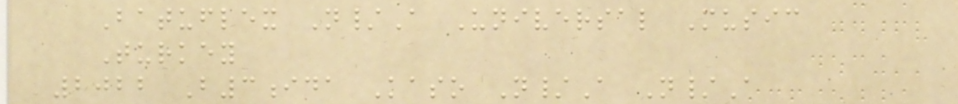Batuflex N/A Universal Music
Turkey
2022 B3ida Kaso N/A N/A
